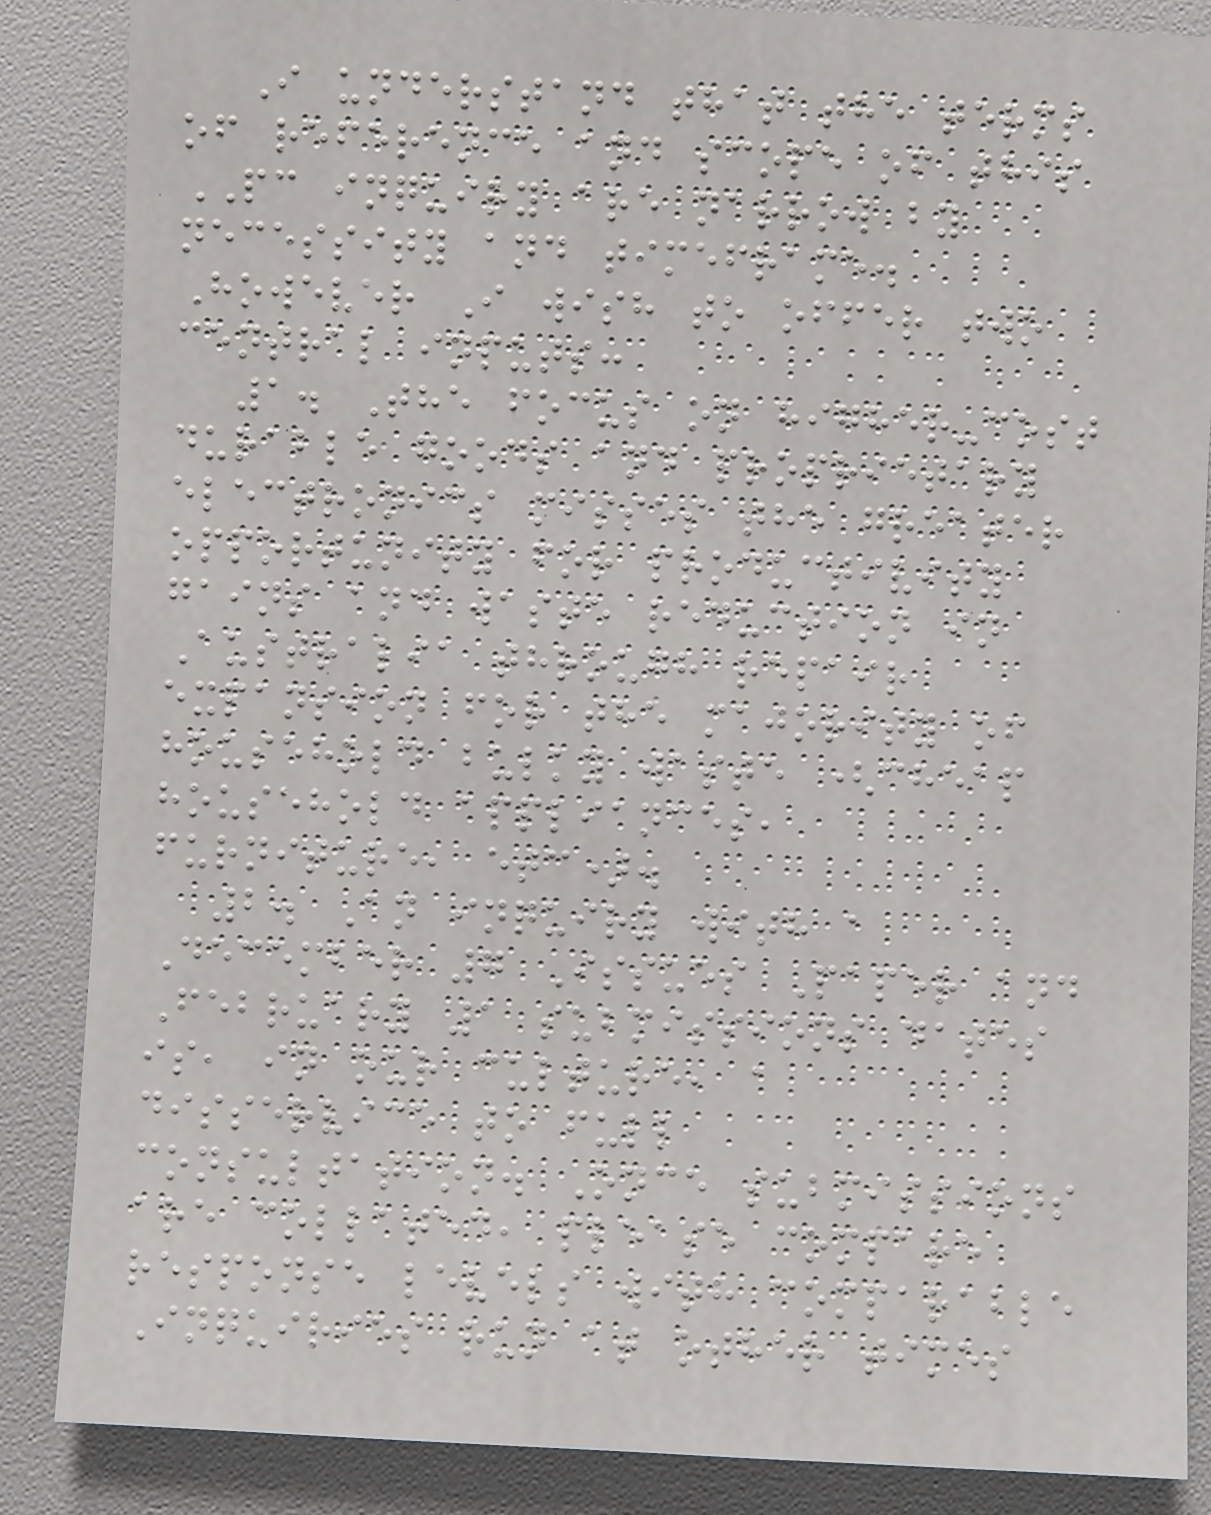I understand that the terms
of reference and scope of this
PC inquiry are narrow by
necessity and timeframe.
However I wish to offer two
central inputs:
1. The focus on higher-cost
durable goods and proprietary
electronics misses the greater
opportunity for productivity
gains and waste reduction in
Australia through repair
expansion for the majority of
household bulky waste (cheap
household appliances,
furniture, etc).
2. An inquiry with a
December 7 Issues Paper and
February 1 submissions dates
is, in our culture, a
disservice to full
consultation. Once submissions
are collated, please compare
response levels with comparable
Inquiries run at other times
